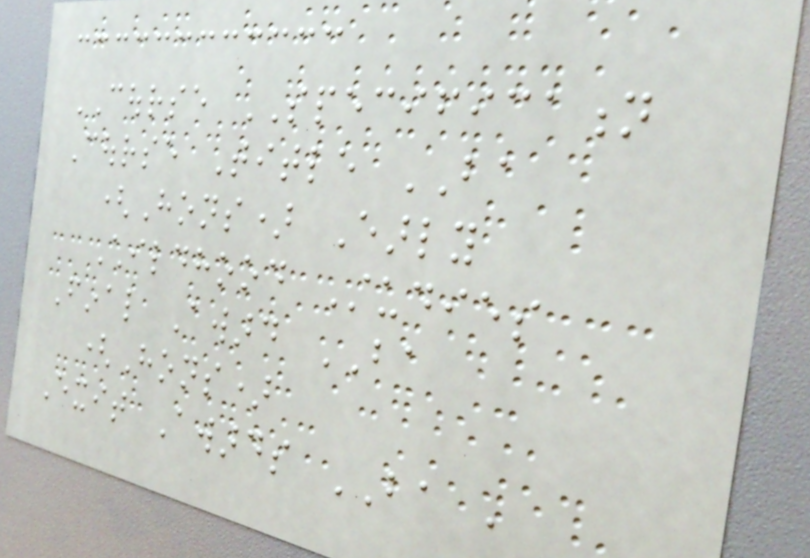COURSE SPECIFICATION
Course Title BA
(Hons) Early
Childhood Studies
Final Award BA
(Hons)
Exit Awards BA ,
